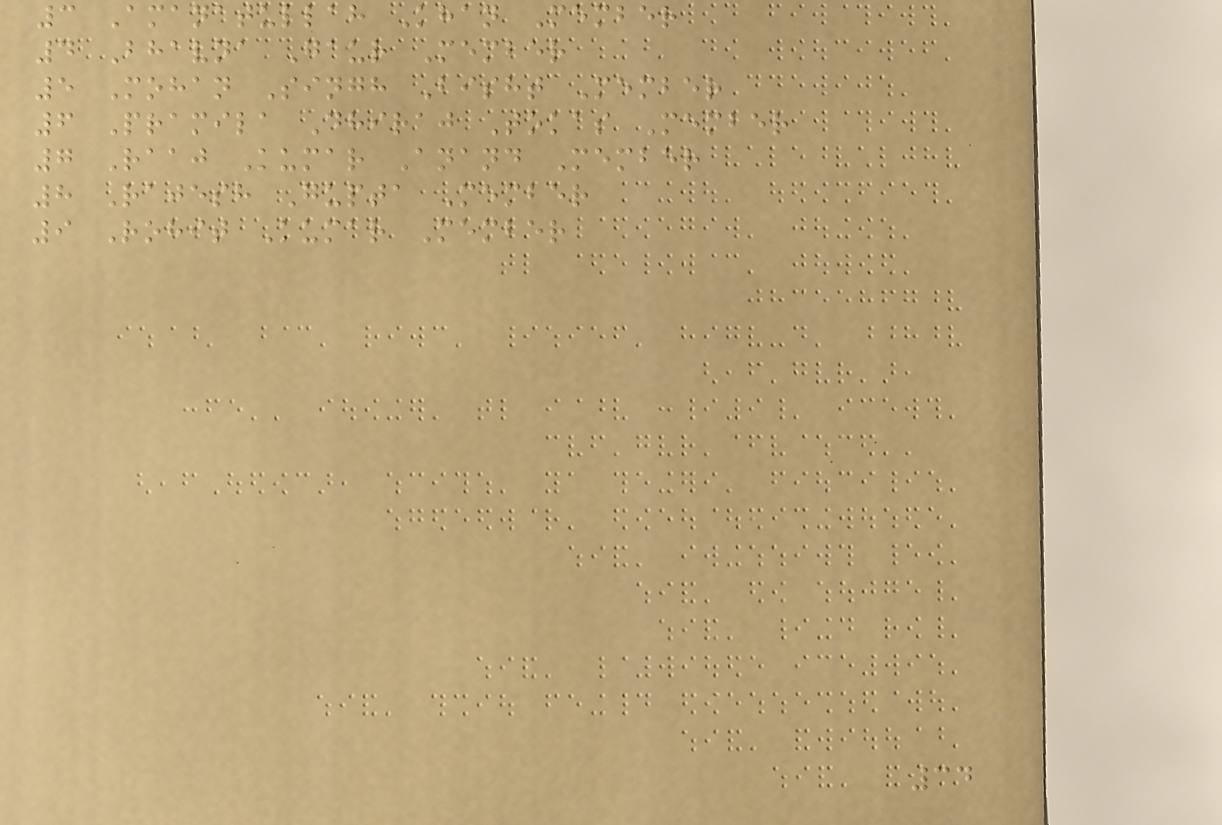3 Amanatullah Khan Member
4 Bhavna Gaur Member
5 Mohan Singh Bisht Member
6 Pramila Dhiraj Tokas Member
7 Raaj Kumar Anand Member
8 Rajesh Gupta Member
9 Rohit Kumar Member
34
